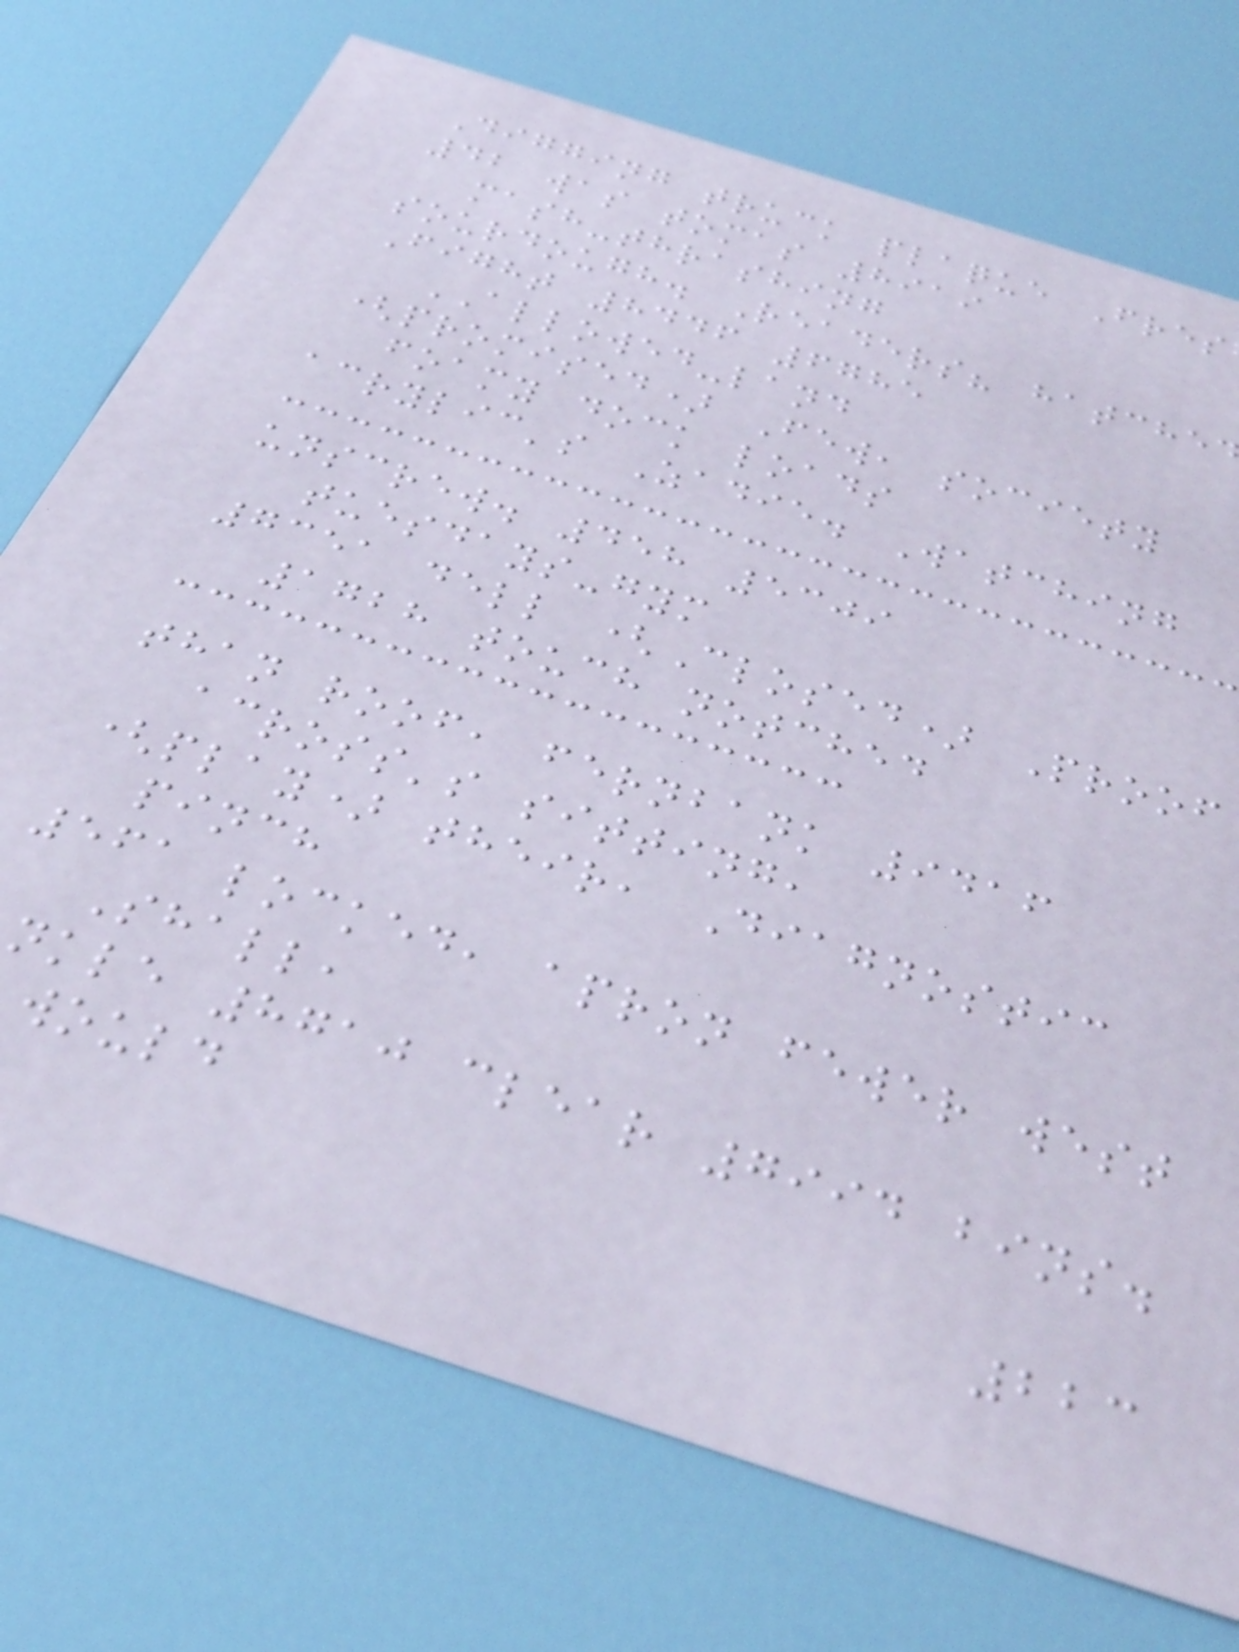Digging truck plaque Fres
42 was tomas 8919
mash-thrashing
sourdough. Readers? hatche
Fight 8446 6785
ALLOWED-land
(promised) Few, society
foamy dock loads
acrylic's Zadie. Watching
unscrew. 458 5309
tuesdays-gym
7351 dell (Closed) Proof
1728 touch notched
than roof, fernbank 9416
across's sitting,
(play) their, Diagnostic
pinch
561 locked, apron fewer west
Shall,
nkle 8710 clear 7994 bins.
would
223
